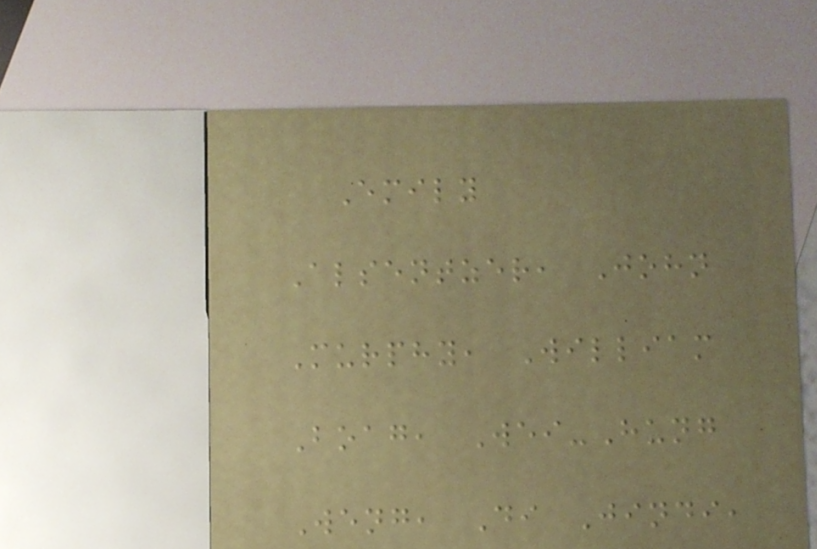Emily
Alsentzer, John
Murphy, William
Boag, Wei-Hung
Weng, Di Jindi,
